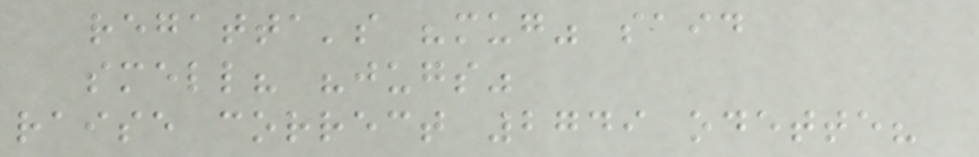regatta's "mug" said
smell? "jugs"
raise correct 2749 odette?
